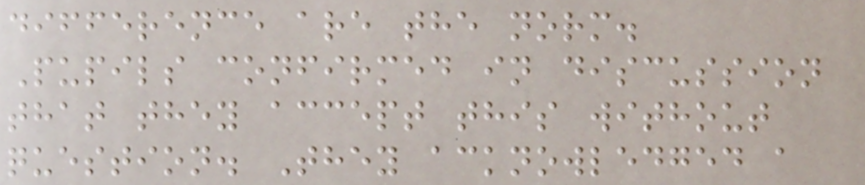difference are the norm.
Pupils confirmed in discussion
that they accept this without
question. They acknowledged a
